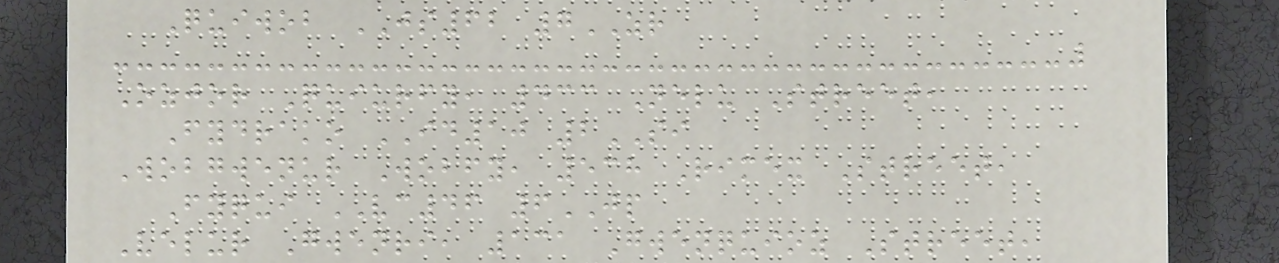Quiwob JS62 7ZR
Ozjor Quiurfy, 433 Nelu Street,
Fydrako ID10 2SI
Wobgwenur Wobfy, 538 Rimex Street,
Fyqui VC46 6JP
Velur Gwenri, 131 Gwenquioz Street,
